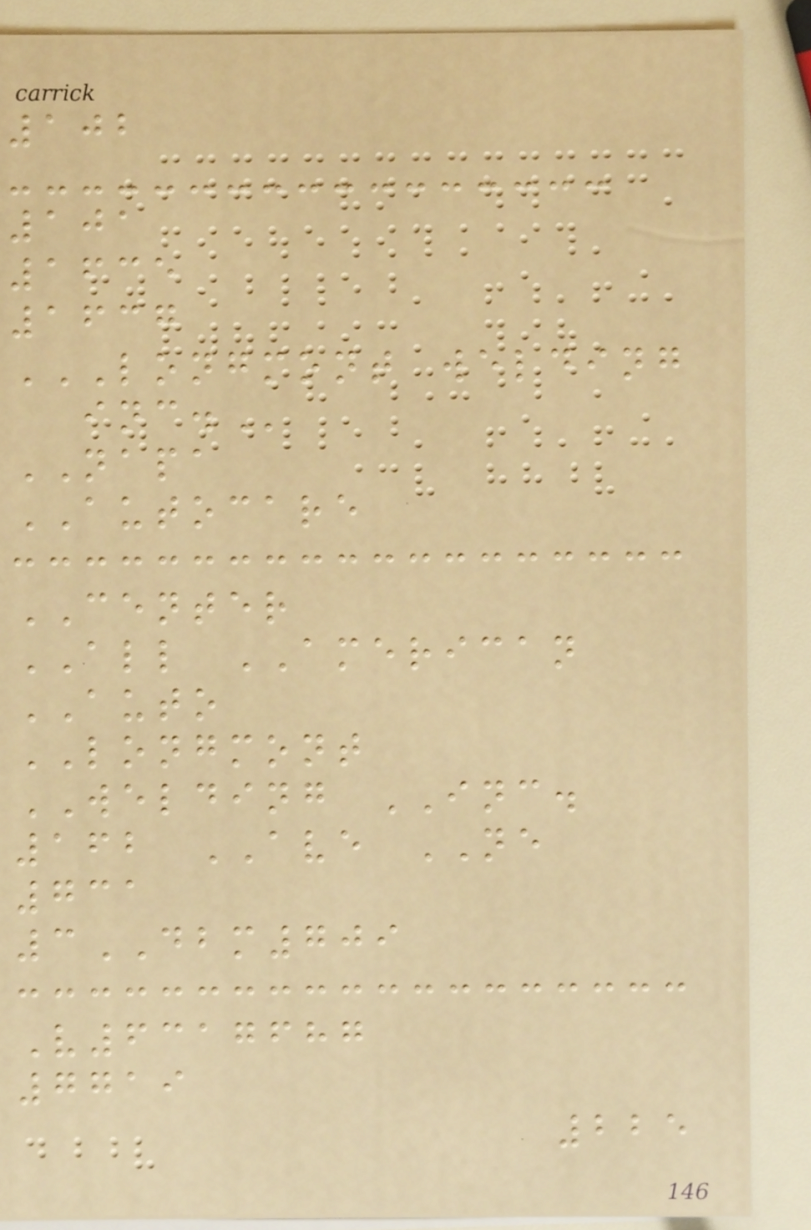102
101
1635
1637
LONGMONT WELDING
INC.
NAPA
AUTOCARE
CENTER
ALL AMERICAN
AUTO
LONGMONT
WELDING INC.
162 AVE NE
731
3DBM709
V6317687
7719
225
